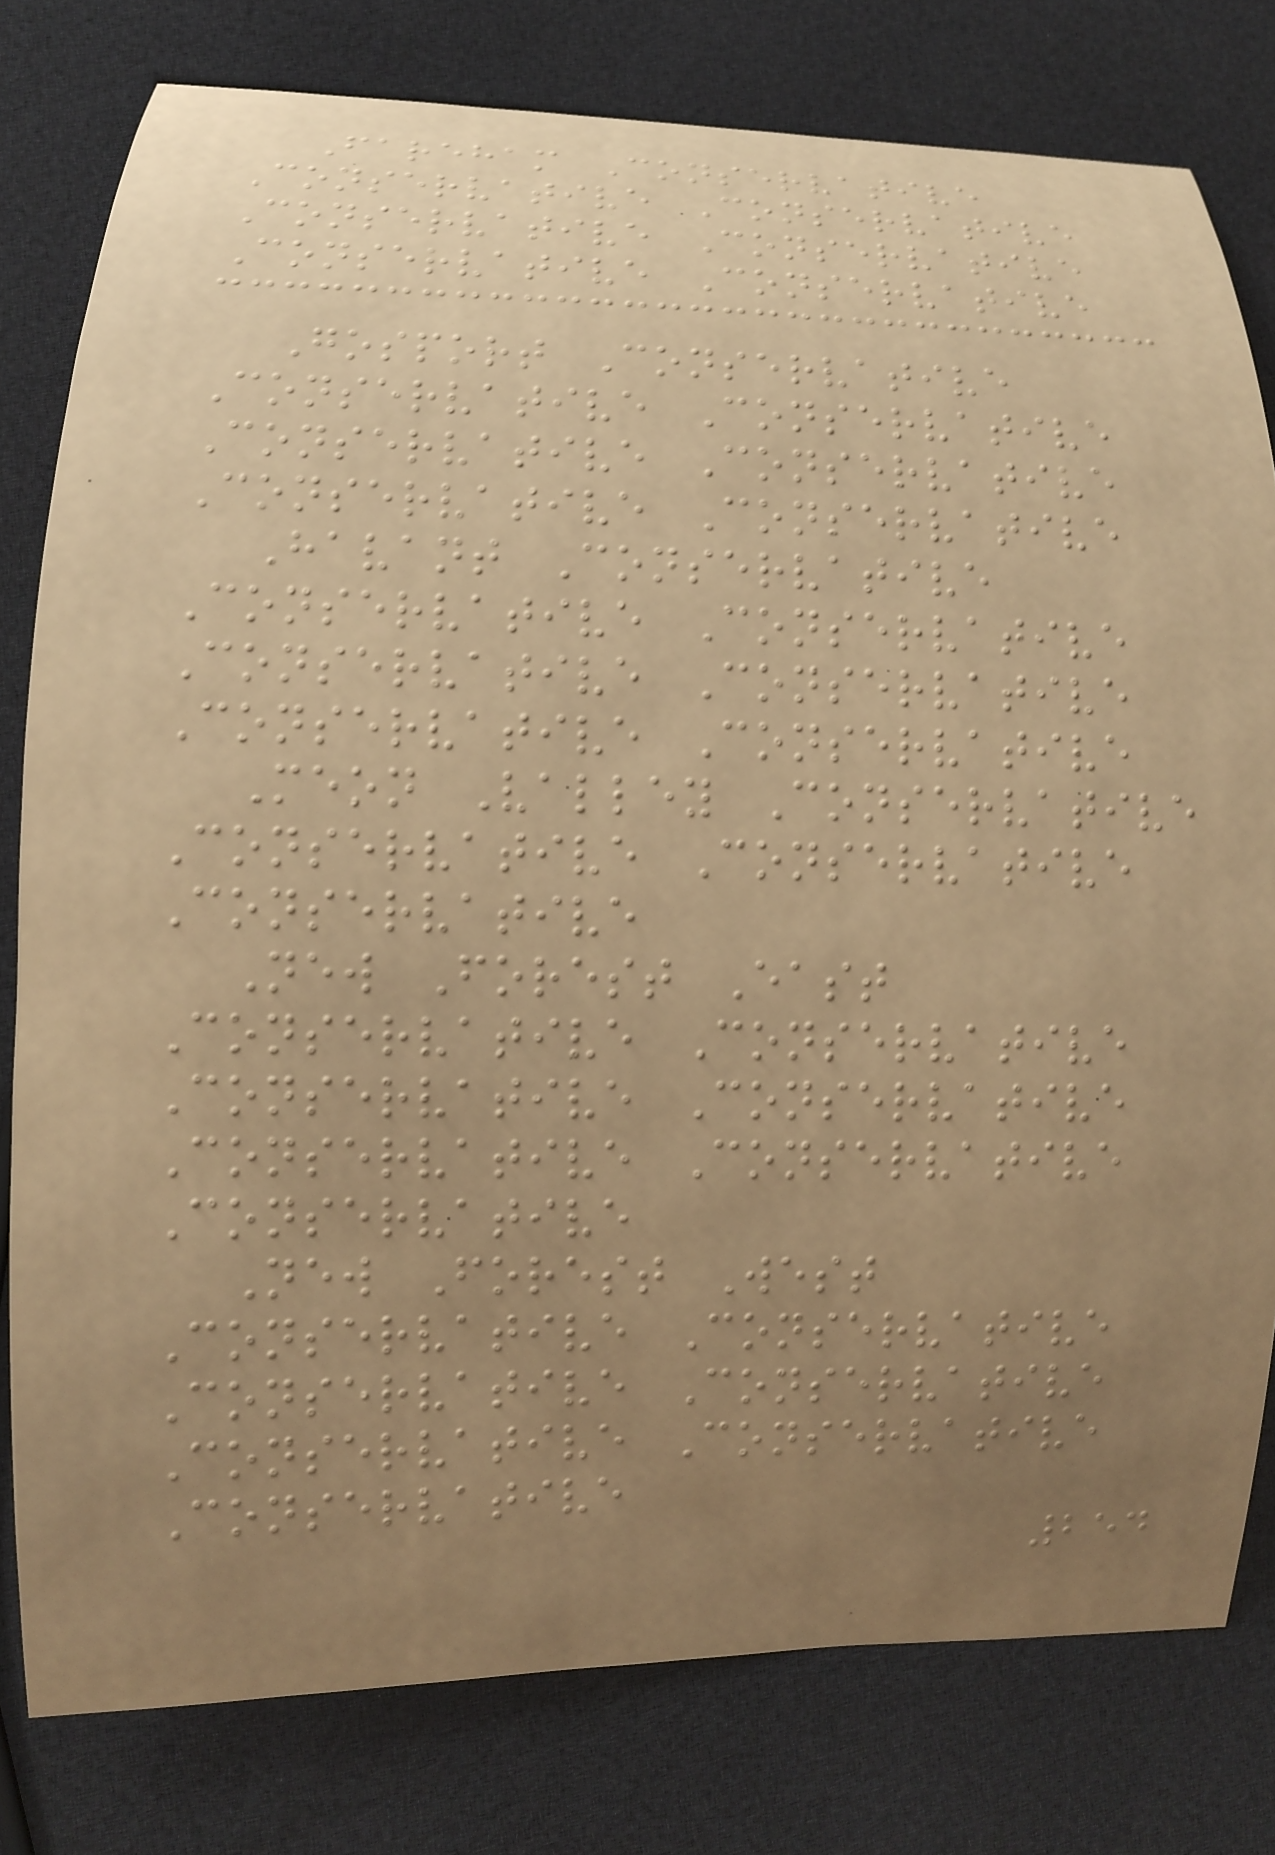Fareham Conservative
Conservative Conservative
Conservative Conservative
Conservative Conservative
Gosport Conservative
Conservative Conservative
Conservative Conservative
Conservative Conservative
Havant Conservative
Conservative Conservative
Conservative Conservative
Conservative Conservative
Meon Valley Conservative
Conservative Conservative
Conservative
New Forest East
Conservative Conservative
Conservative Conservative
Conservative Conservative
Conservative
New Forest West
Conservative Conservative
Conservative Conservative
Conservative Conservative
Conservative
254
